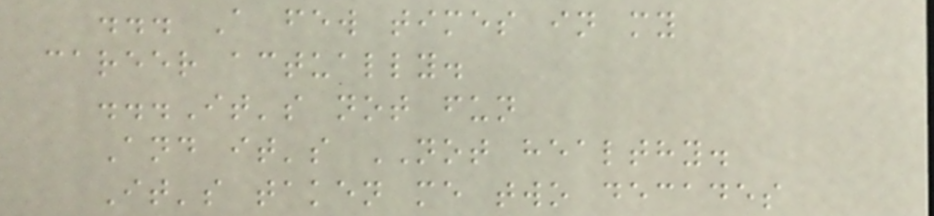... A few times in my
career actually.
...It's not fun
And it's NOT healthy.
It's taken me two decades
